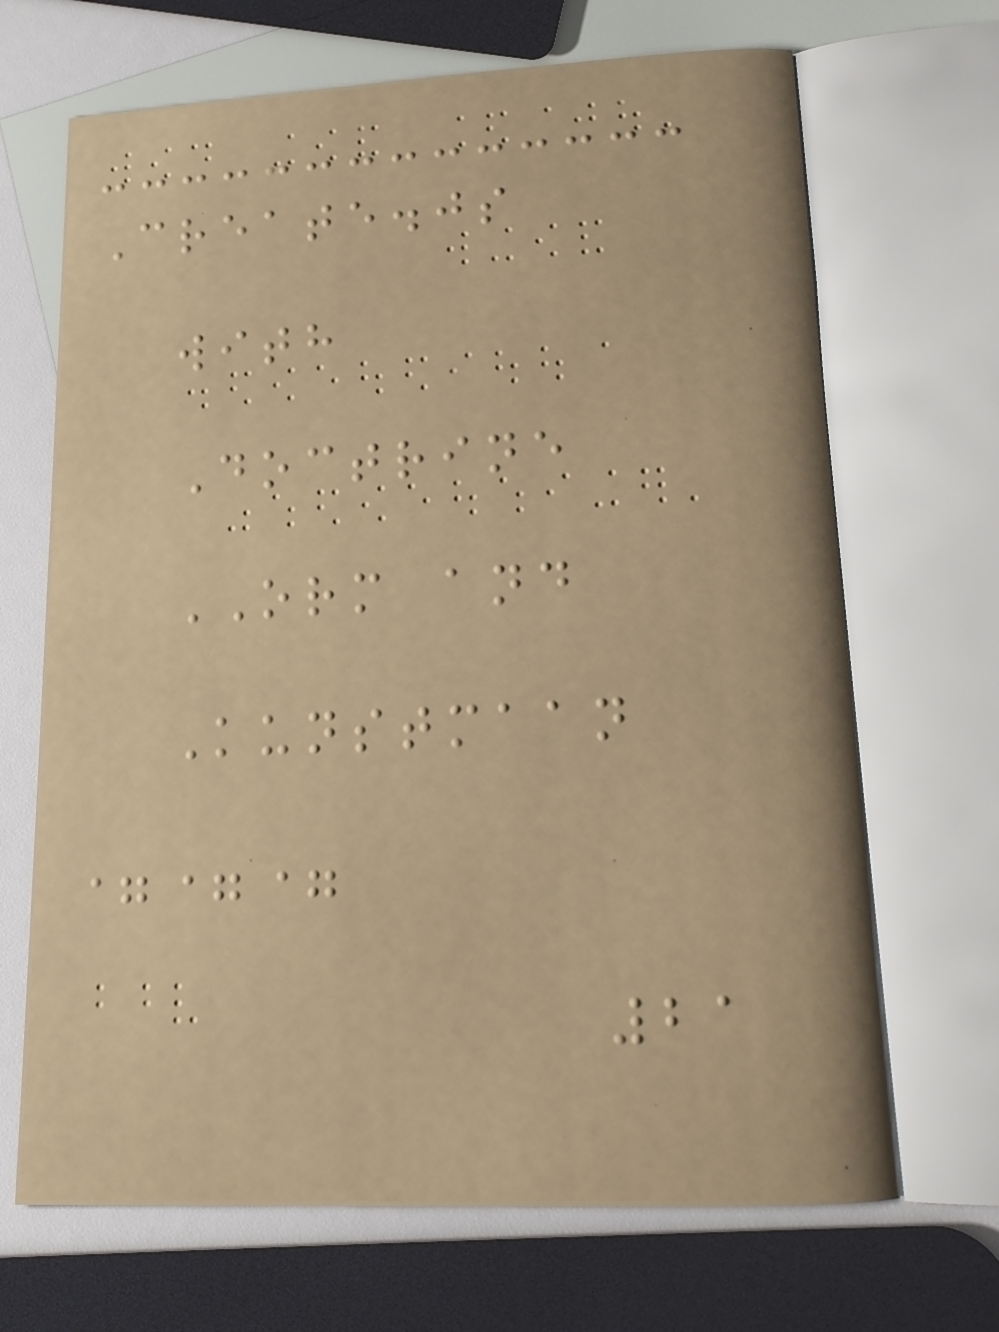Create.js
with
Doctrine
ORM and
Kunstmaan
===
21
